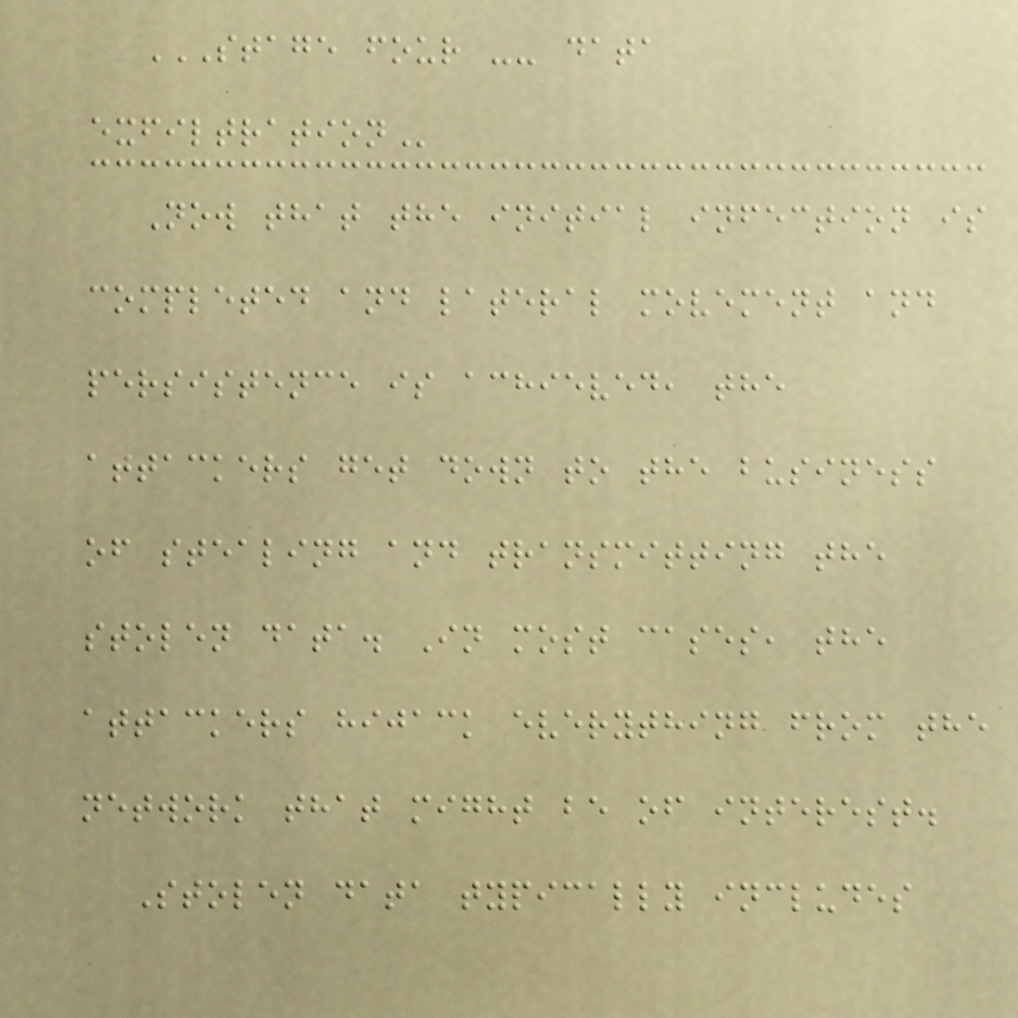STAGE FOUR -- DATA
EXFILTRATION
Now that the initial infection is
completed and lateral movement and
persistence is achieved, the
attackers get down to the business
of stealing and transmitting the
stolen data. In most cases, the
attackers hijack everything from the
network that might be of interest.
Stolen data typically includes
